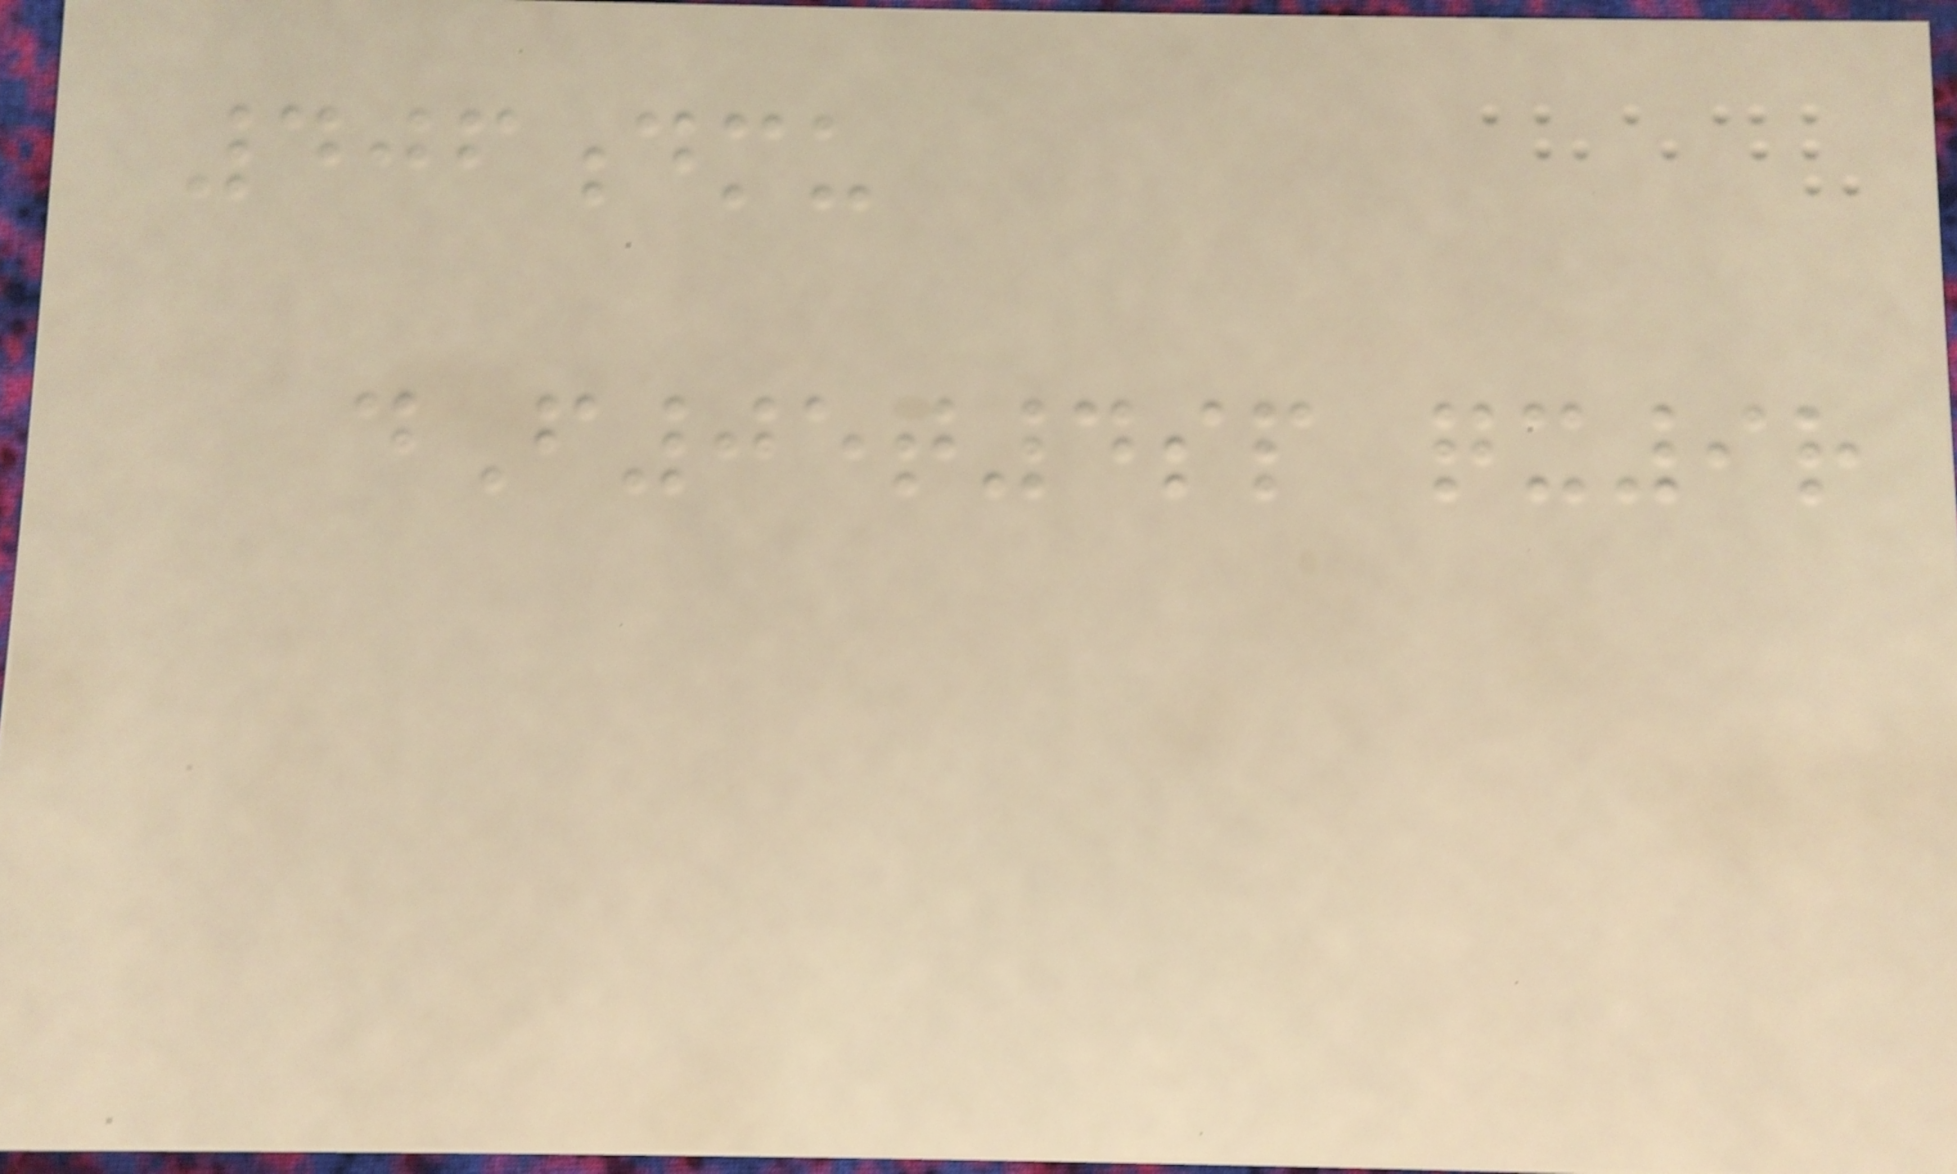406dmu
dF05t4sp qx9r
